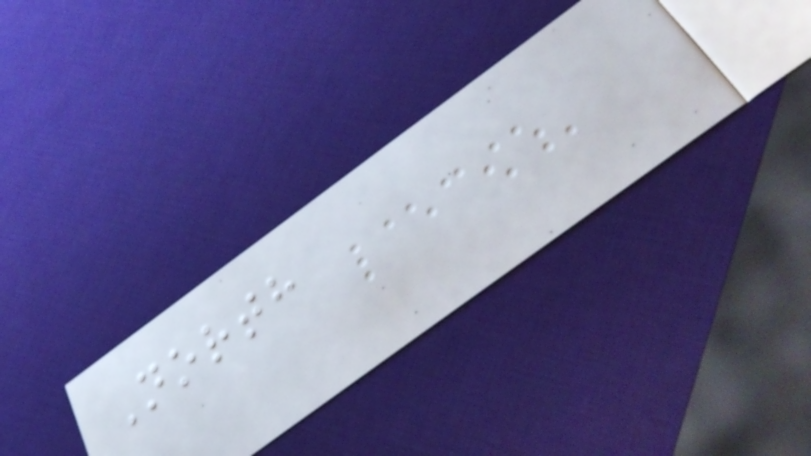North
